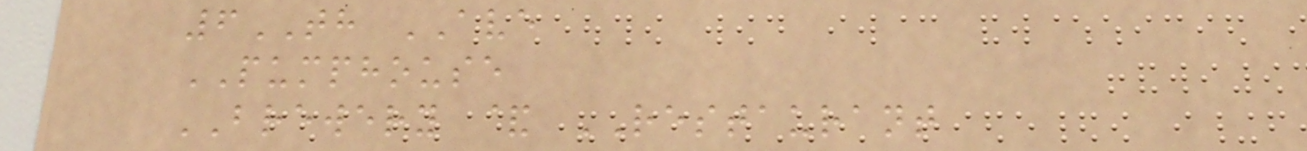6TH AVE
PUMPHOUSE
BREWERY & RESTAURANT
